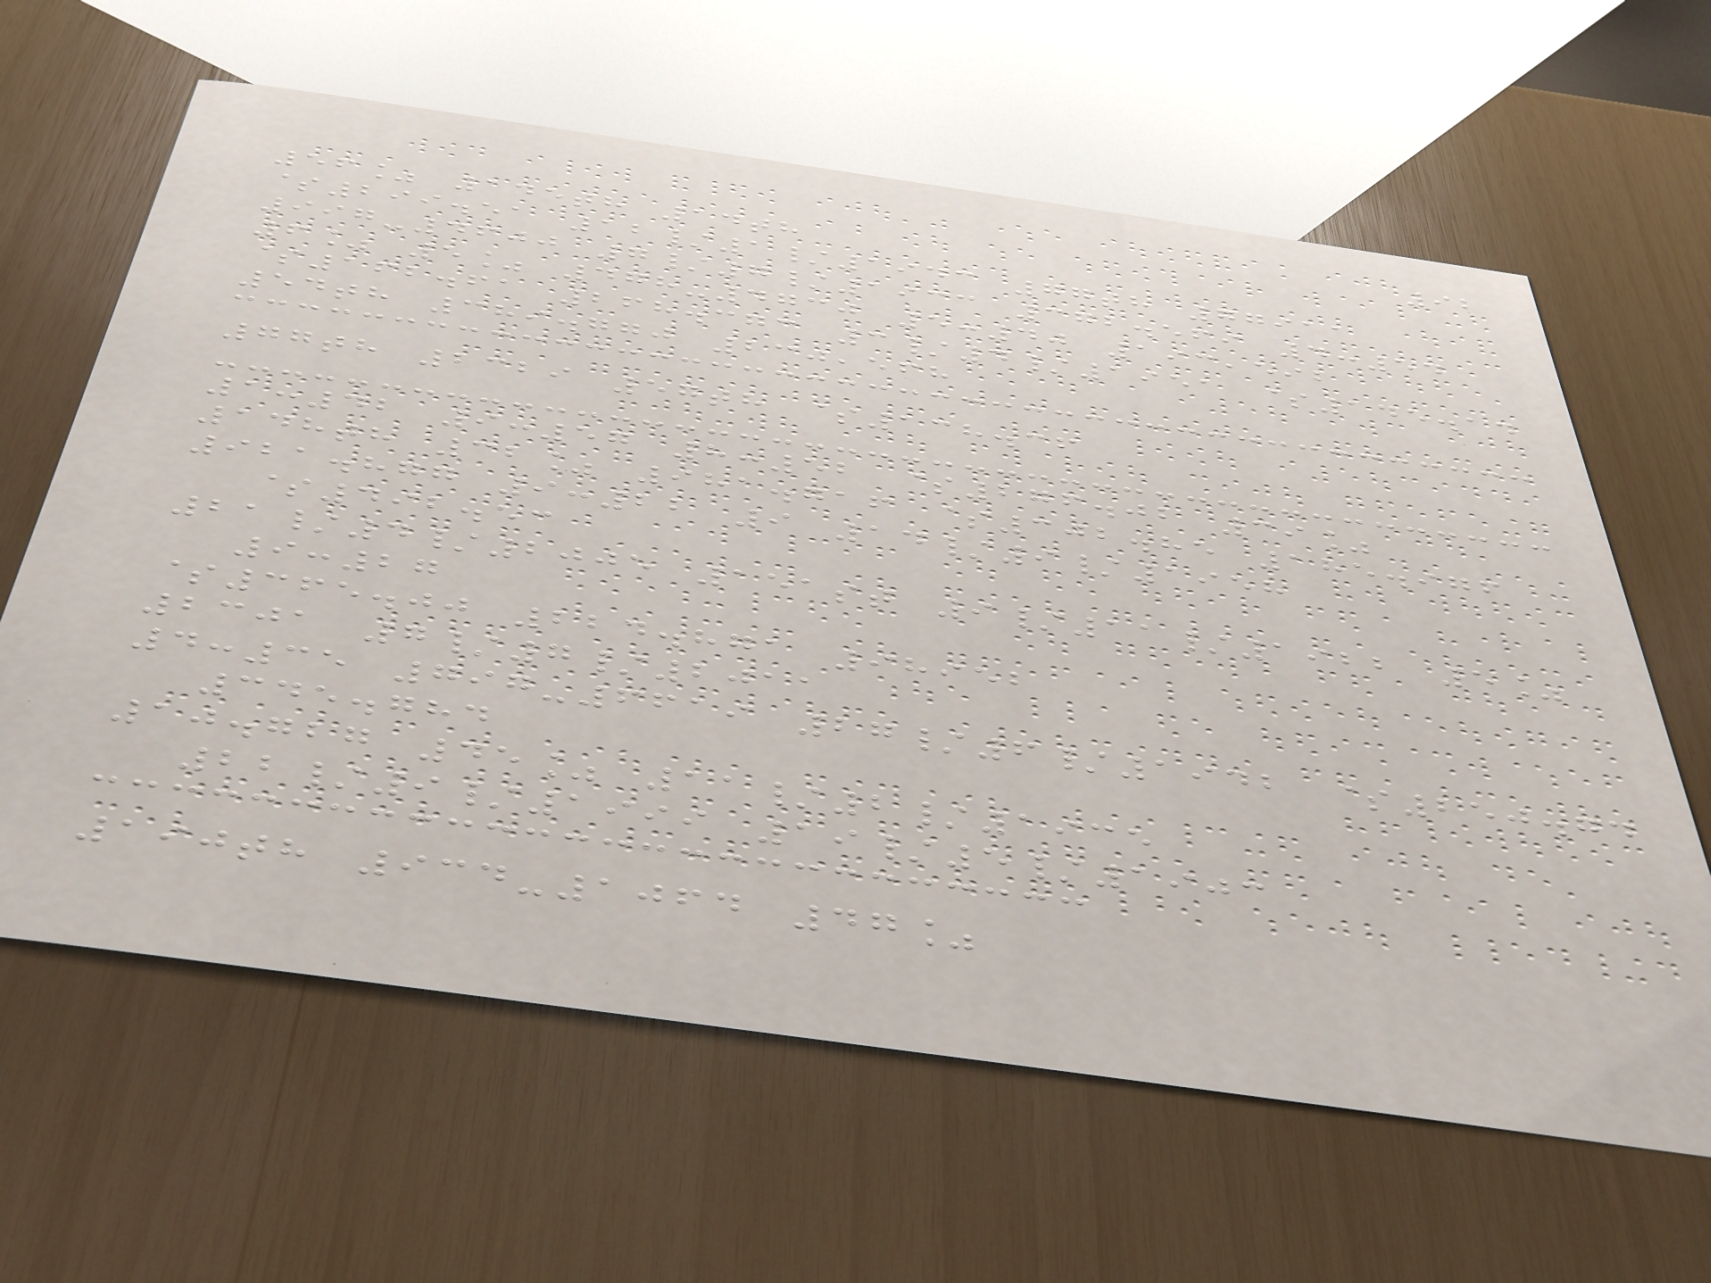92
56% 145th 14th
$299.51 12/1/1943 77th 77911
997-4600 7/7/1933 372.569 4:54
6% 5% 478-4730 5:40 193,592
$162.61 268.373 3/4/1951 $145.14
54th 389.770 230,568
77th 2329 57th $138.36
1:42 9:57 8:52 $276.02 39%
148th 32% 981.716 $302.85 185.976
921.877 9:22 9 14/9/1958
$492.53
21/4/2005 151st 9/11/1922 5%
9:27
$365.00 224.871 98952
2301 7/7/2011
4:35 797-6619 27/6/1942 $250.74
345.784
10.727 45% 11/2/1935
22/9/1999 19/5/1903
190th 934-1064 47%
